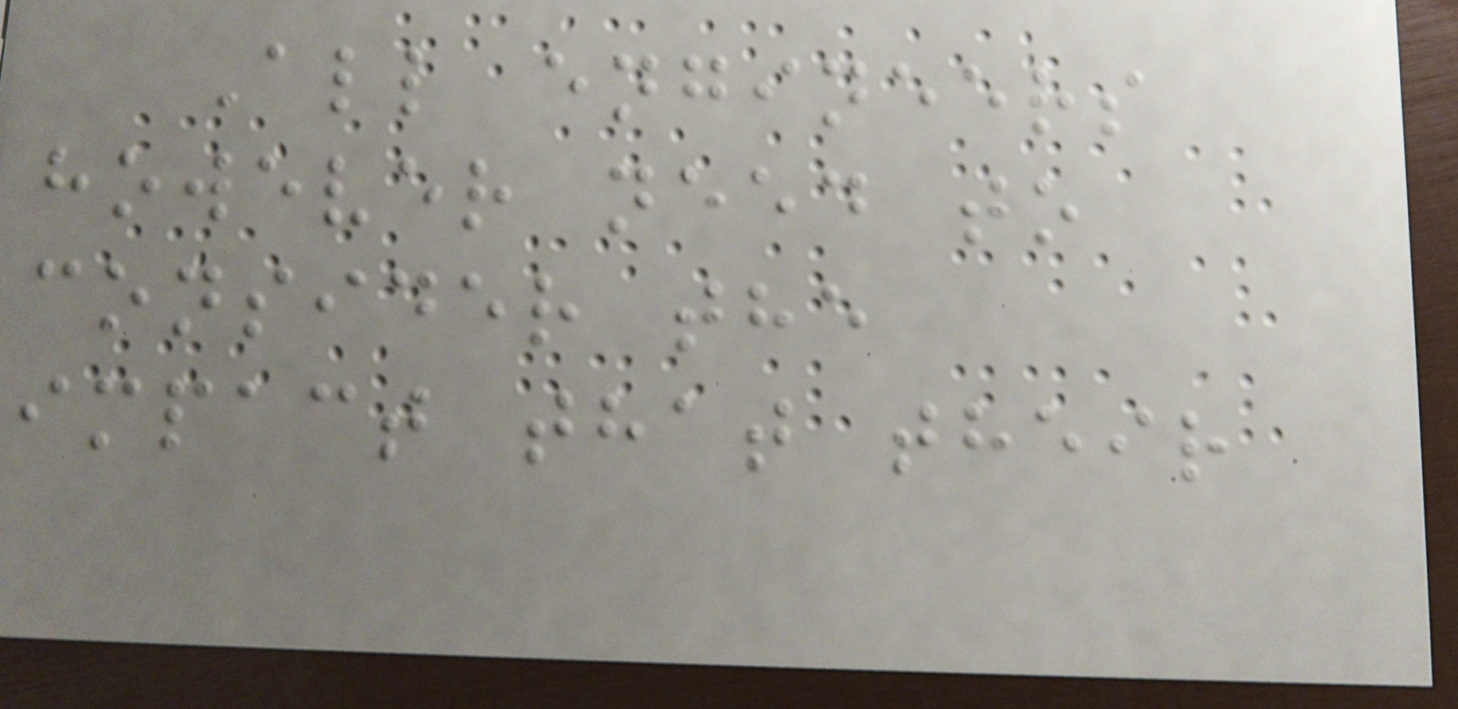All engineers
however need to
consider the
impact that their
